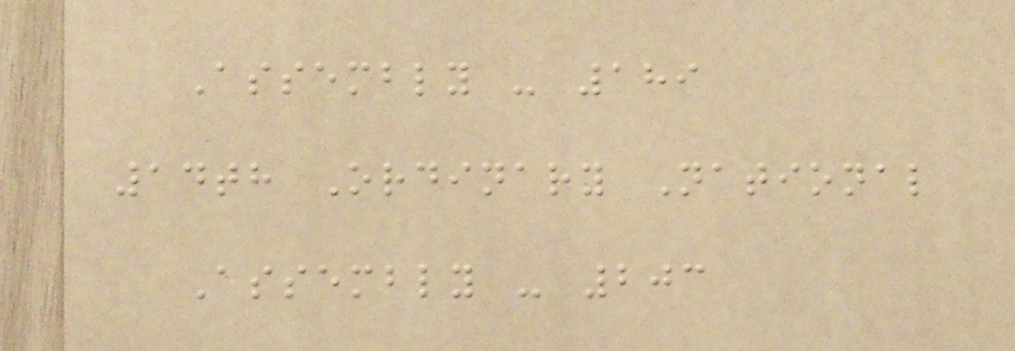Assembly - 189
14th Ordinary National
Assembly - 203
